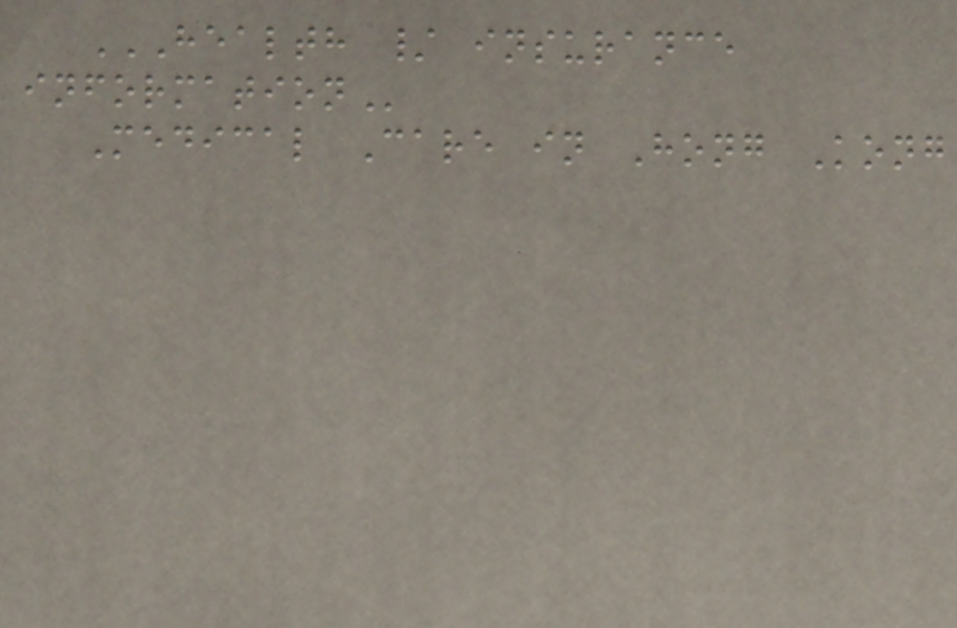HEALTH / INSURANCE
INFORMATION
Medical Care in Hong Kong
